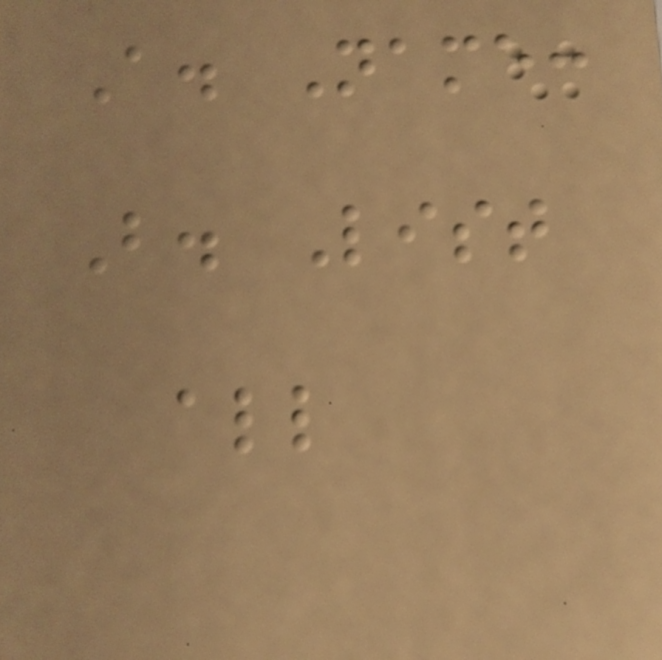A. Name:
B. List
all
